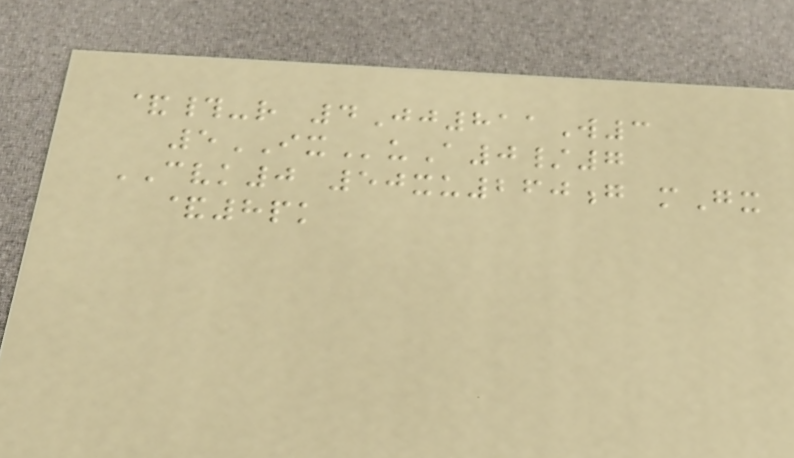&#-r 4Jj811W3
5IXuA0/7
CVK0 50xu260g mGx
&8pk
